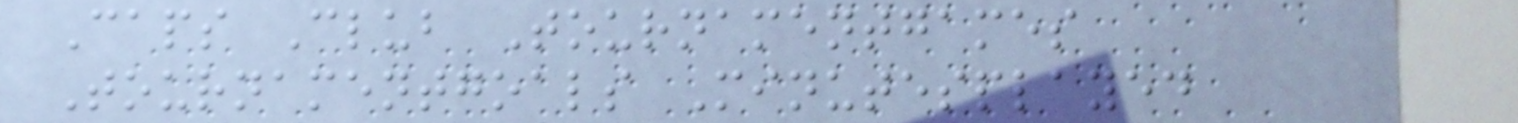Caps Club Tournamentgames
Tournamentgoals Minutesplayed
